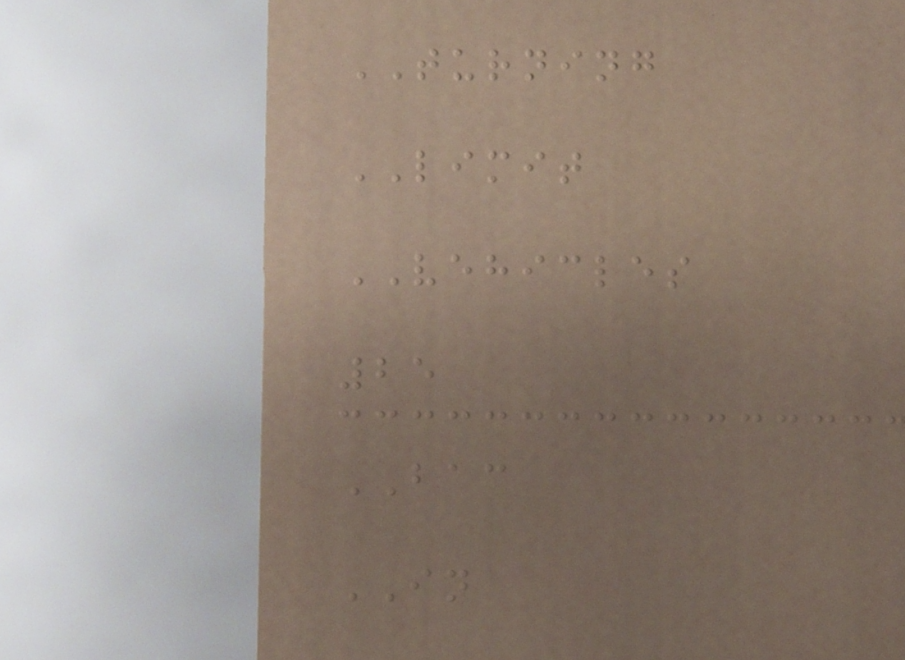TURNING
LIMIT
VEHICLES
25
BAC
IN
